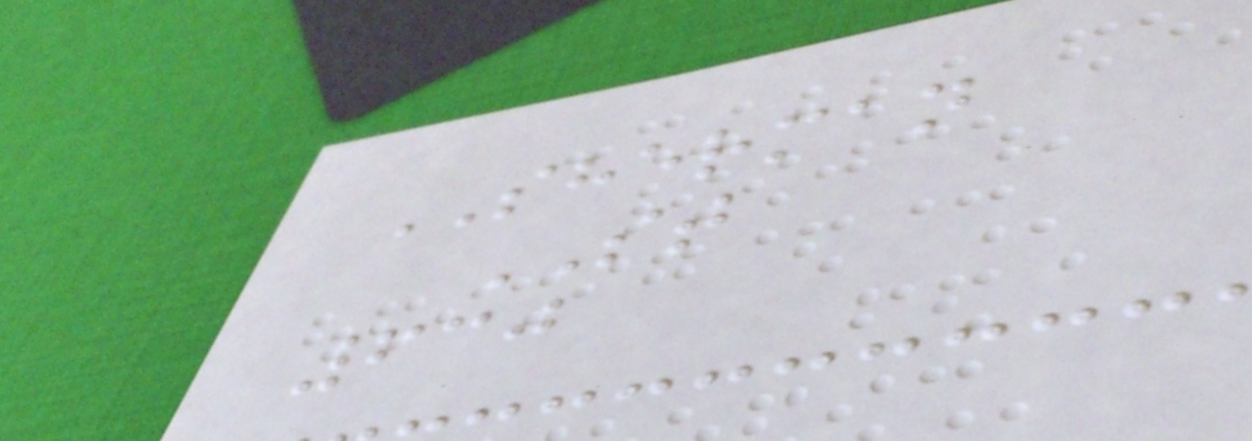SHERMAN
ST
630
